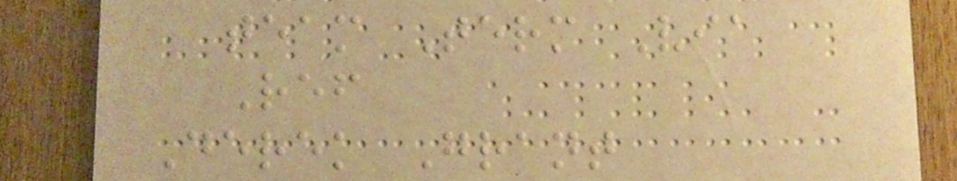team Term Via
Ref
Derek Grant
